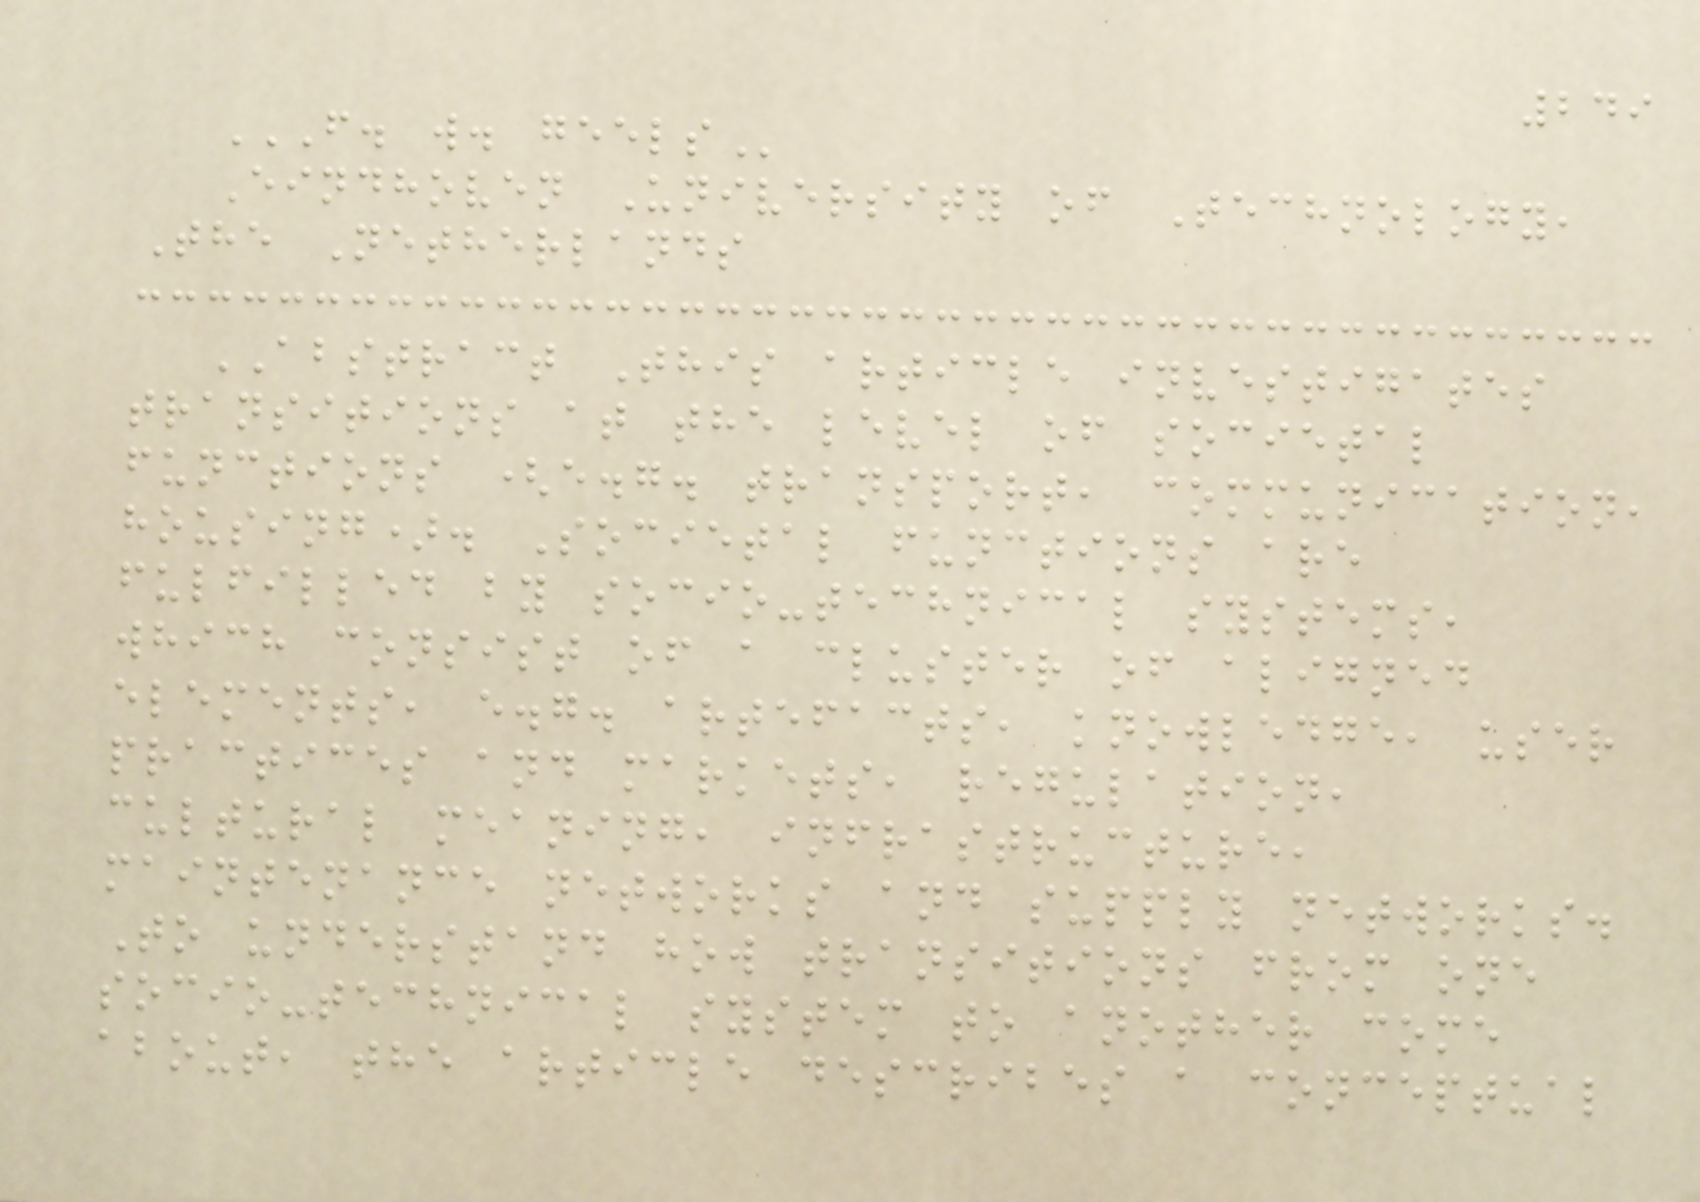249
F. W. GEELS
Eindhoven University of Technology,
The Netherlands
ABSTRACT This article investigates
transitions at the level of societal
functions (e.g. transport, communication,
housing). Societal functions are
fulfilled by socio-technical systems,
which consist of a cluster of aligned
elements, e.g. artefacts, knowledge, user
practices and markets, regulation,
cultural meaning, infrastructure,
maintenance networks and supply networks.
To understand how transitions from one
socio-technical system to another come
about, the article describes a conceptual
